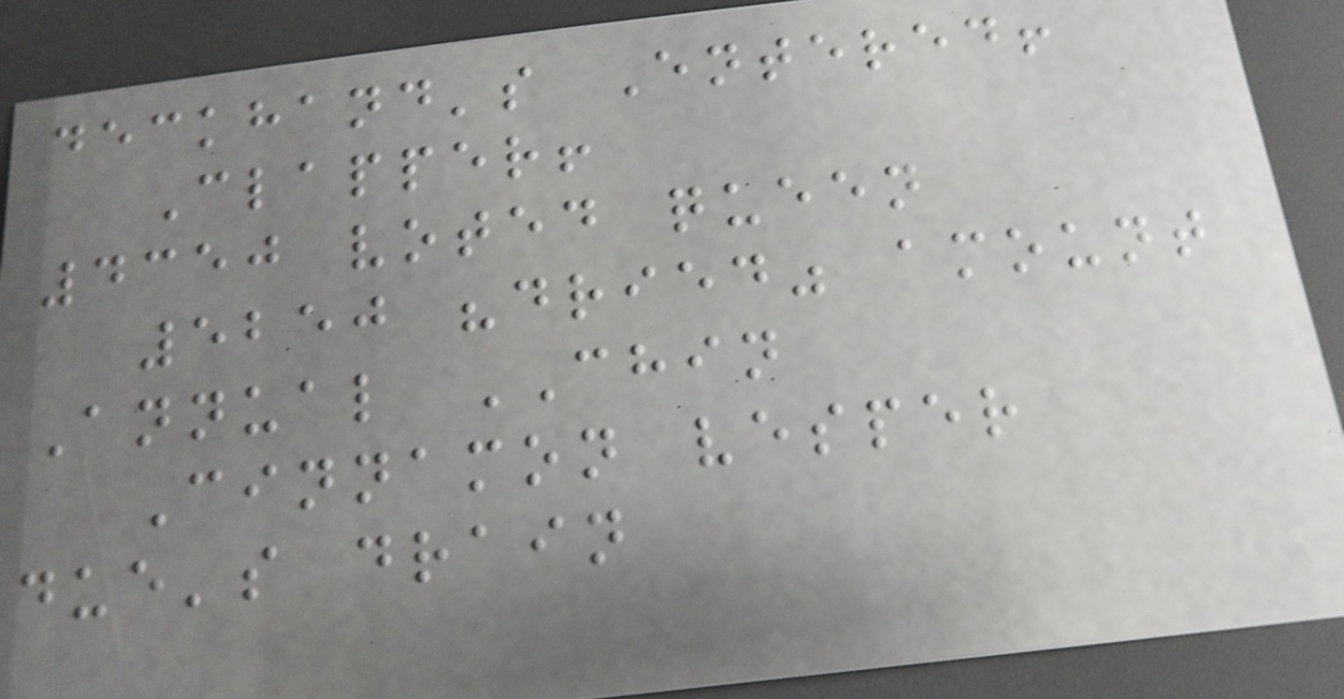deckhand's Entered!
Clapper!
4350 voted queen
5250 "dried" amount
Annual CHIN
Cinnamon vesper
due's drain
